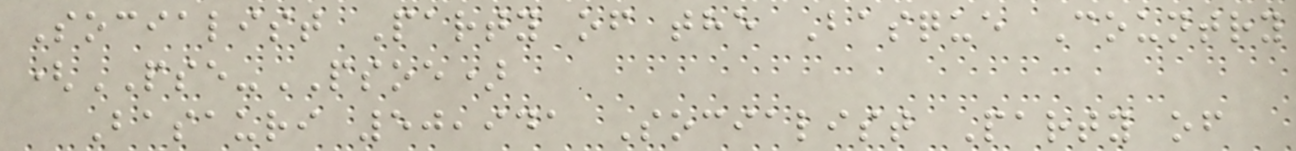Socialist Party of the Basque Country
(PSE-PSOE)
Basauri 50,941 Socialist Party of
